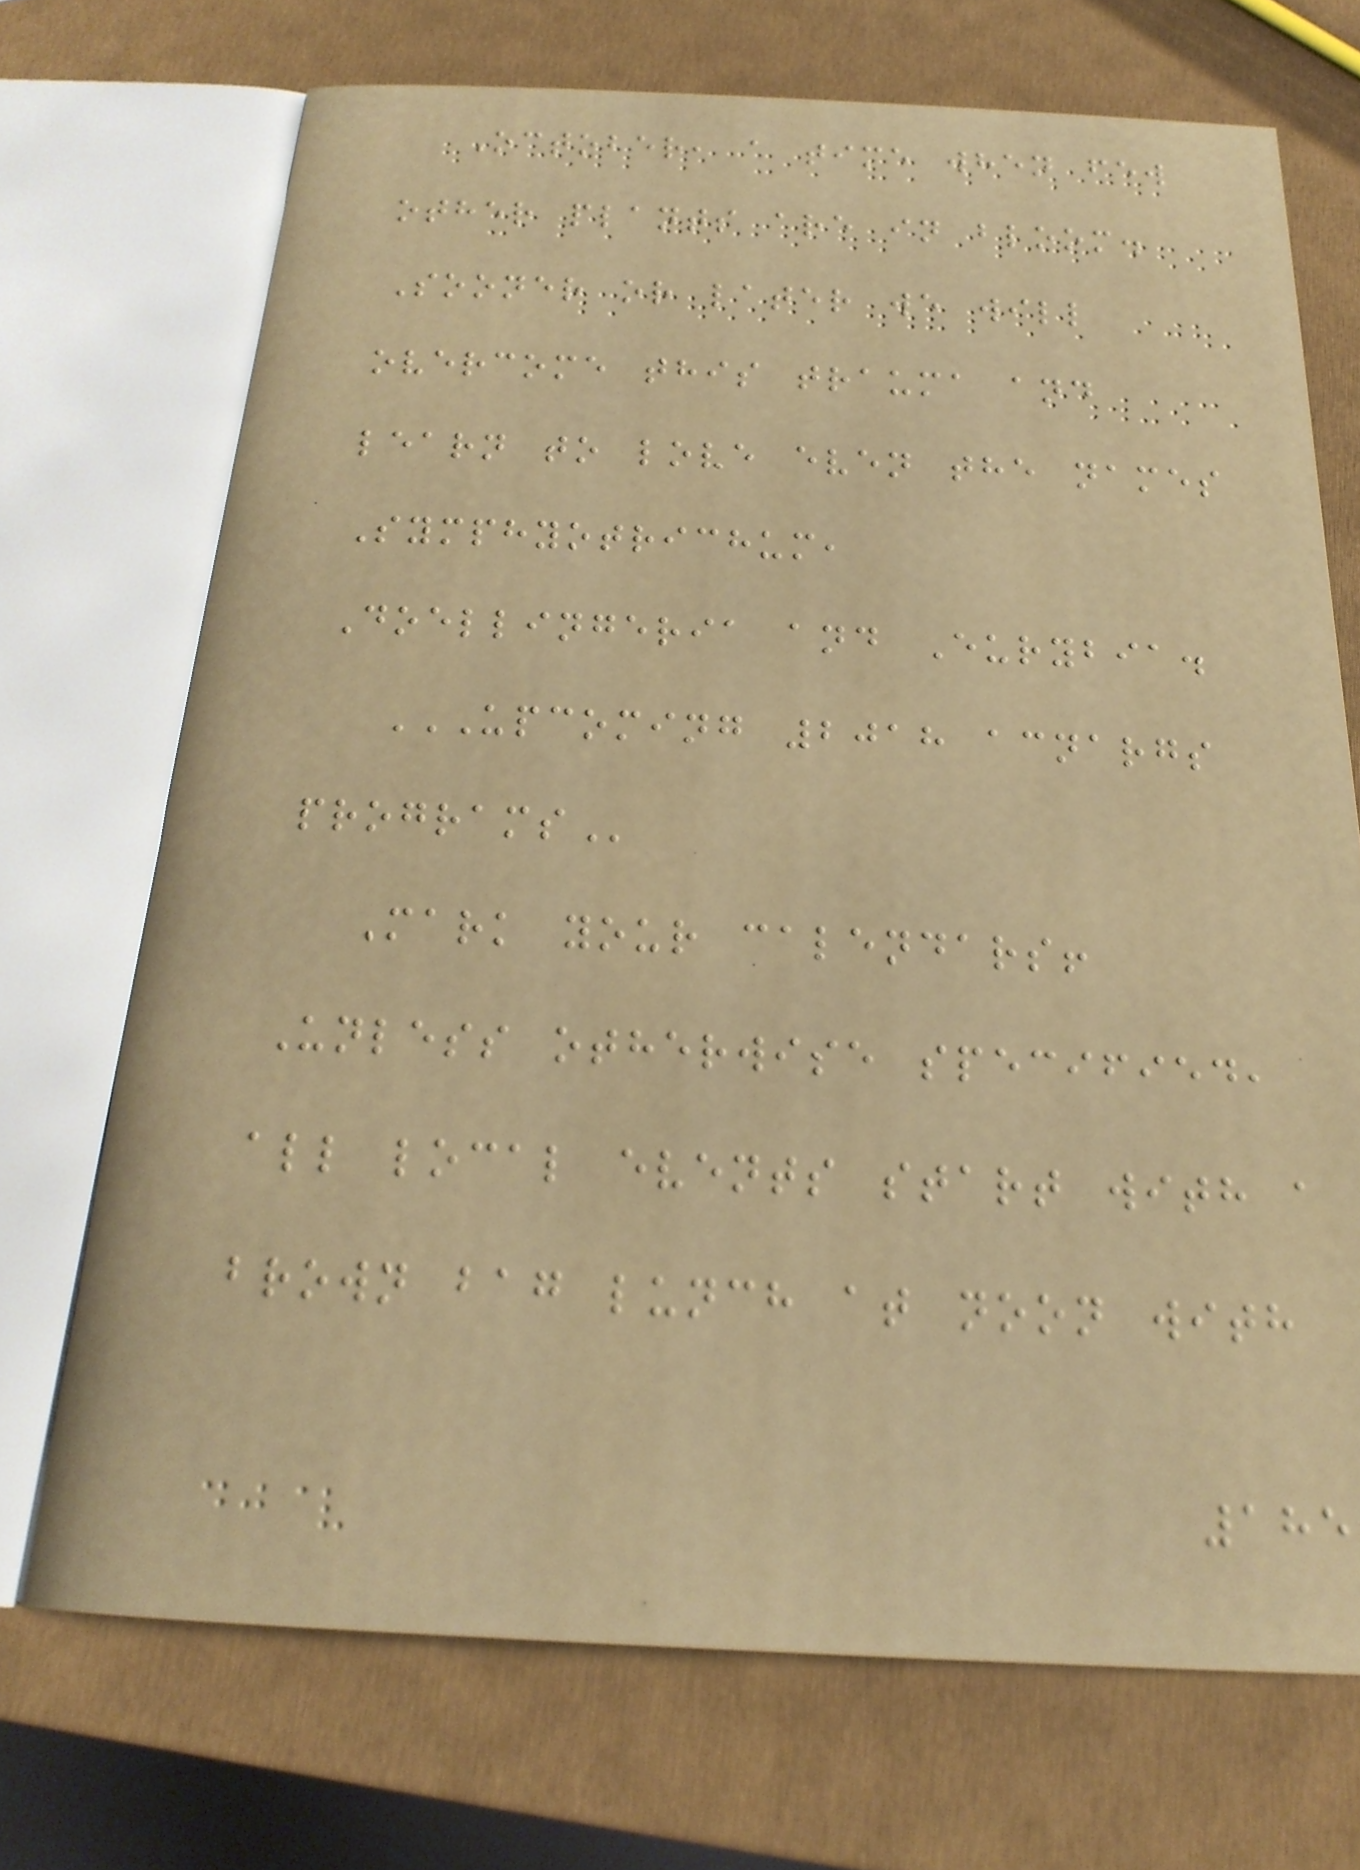October, a time when few
other plants are in bloom.
Sooner or later we will
overcome this trauma and
learn to love even the names
Symphyotrichum,
Doellingeria and Eurybia.
UPCOMING 2018 ACNARGS
PROGRAMS
Mark your calendars!
Unless otherwise specified,
all local events start with a
brown bag lunch at noon with
185
